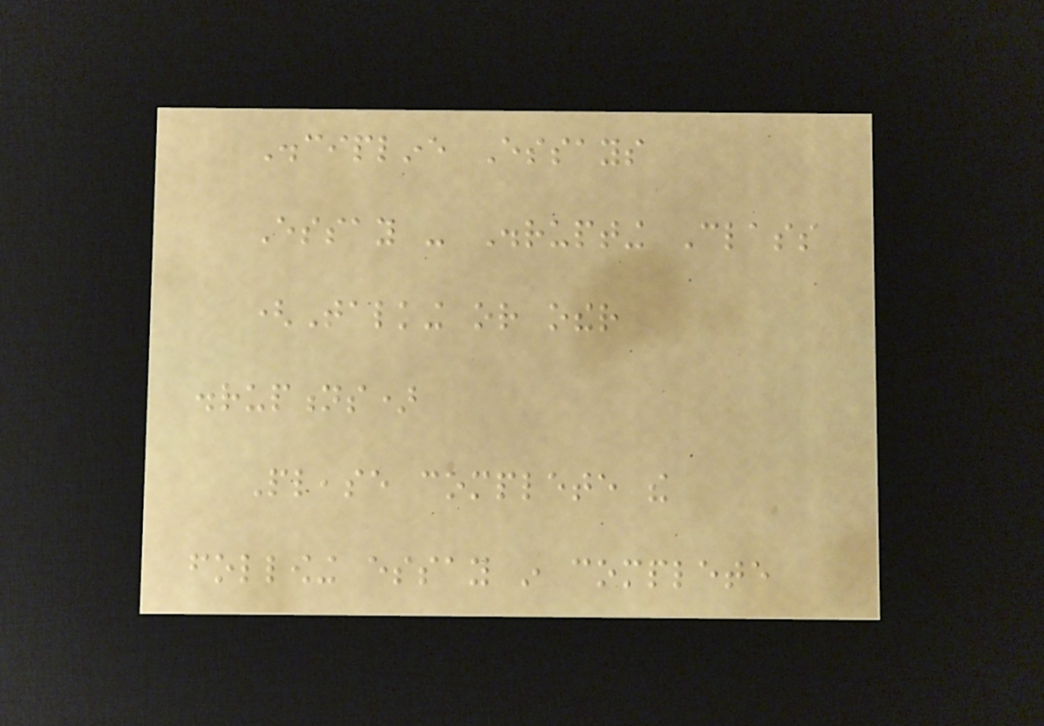Discipline Essays
Essay - Disrupting Class
(Talking or other
disruptions)
Please complete the
following essay in complete
